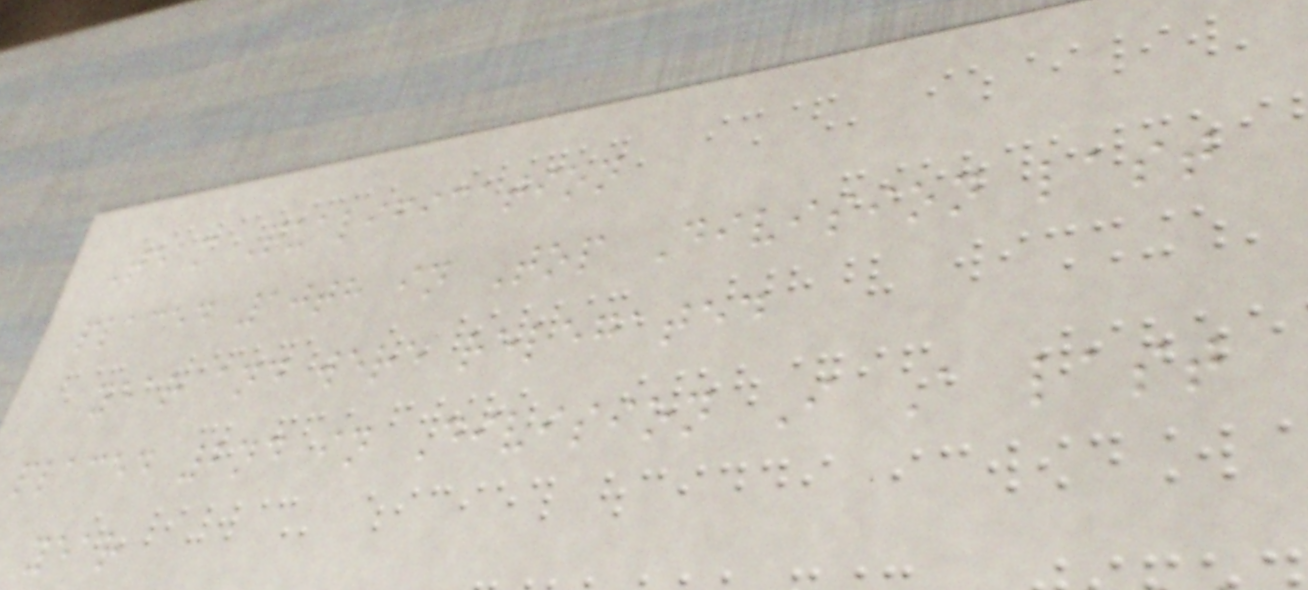Team Qualification
placed 10th in Top Division last
year and were relegated
placed 2nd in Division I A last
year
